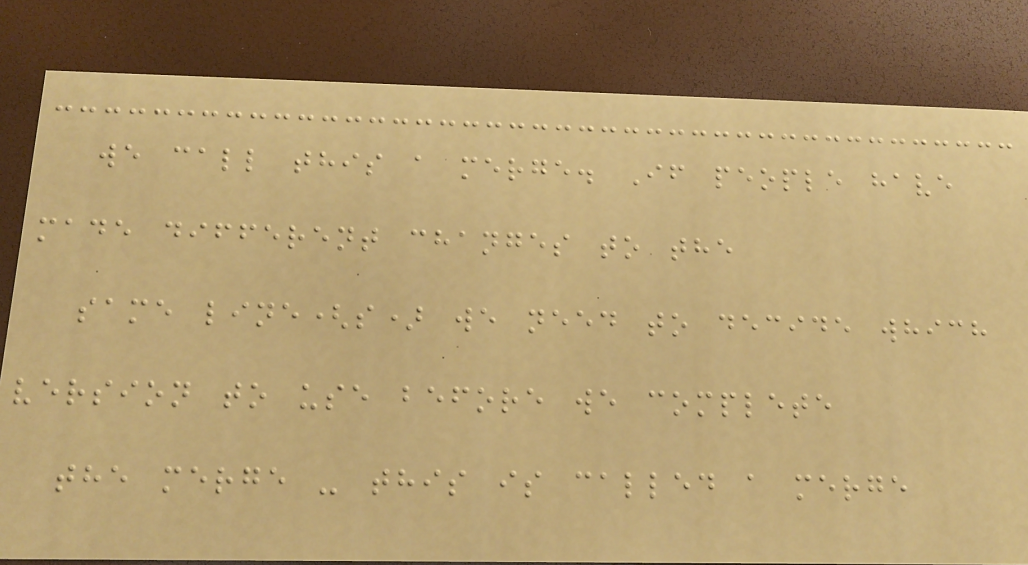we call this a merge. If people have
made different changes to the
same line(s) we need to decide which
version to use before we complete
the merge - this is called a merge
